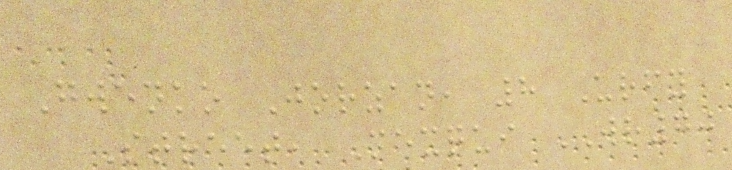Gwenko Jorzan, 8 Urfy
Street, Mexqui WR70
